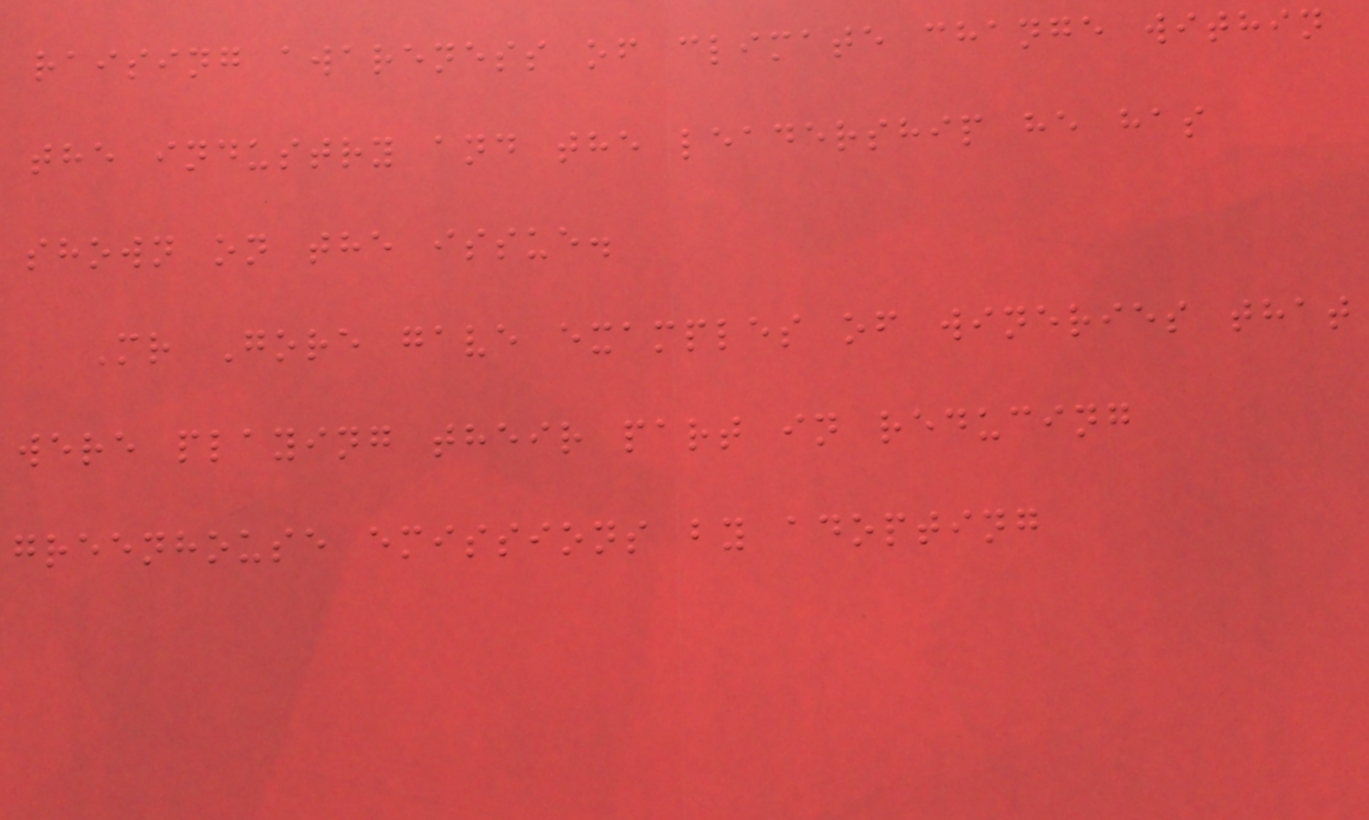raising awareness of climate change within
the industry and the leadership he has
shown on the issue.
Mr Gore gave examples of wineries that
were playing their part in reducing
greenhouse emissions by adopting
